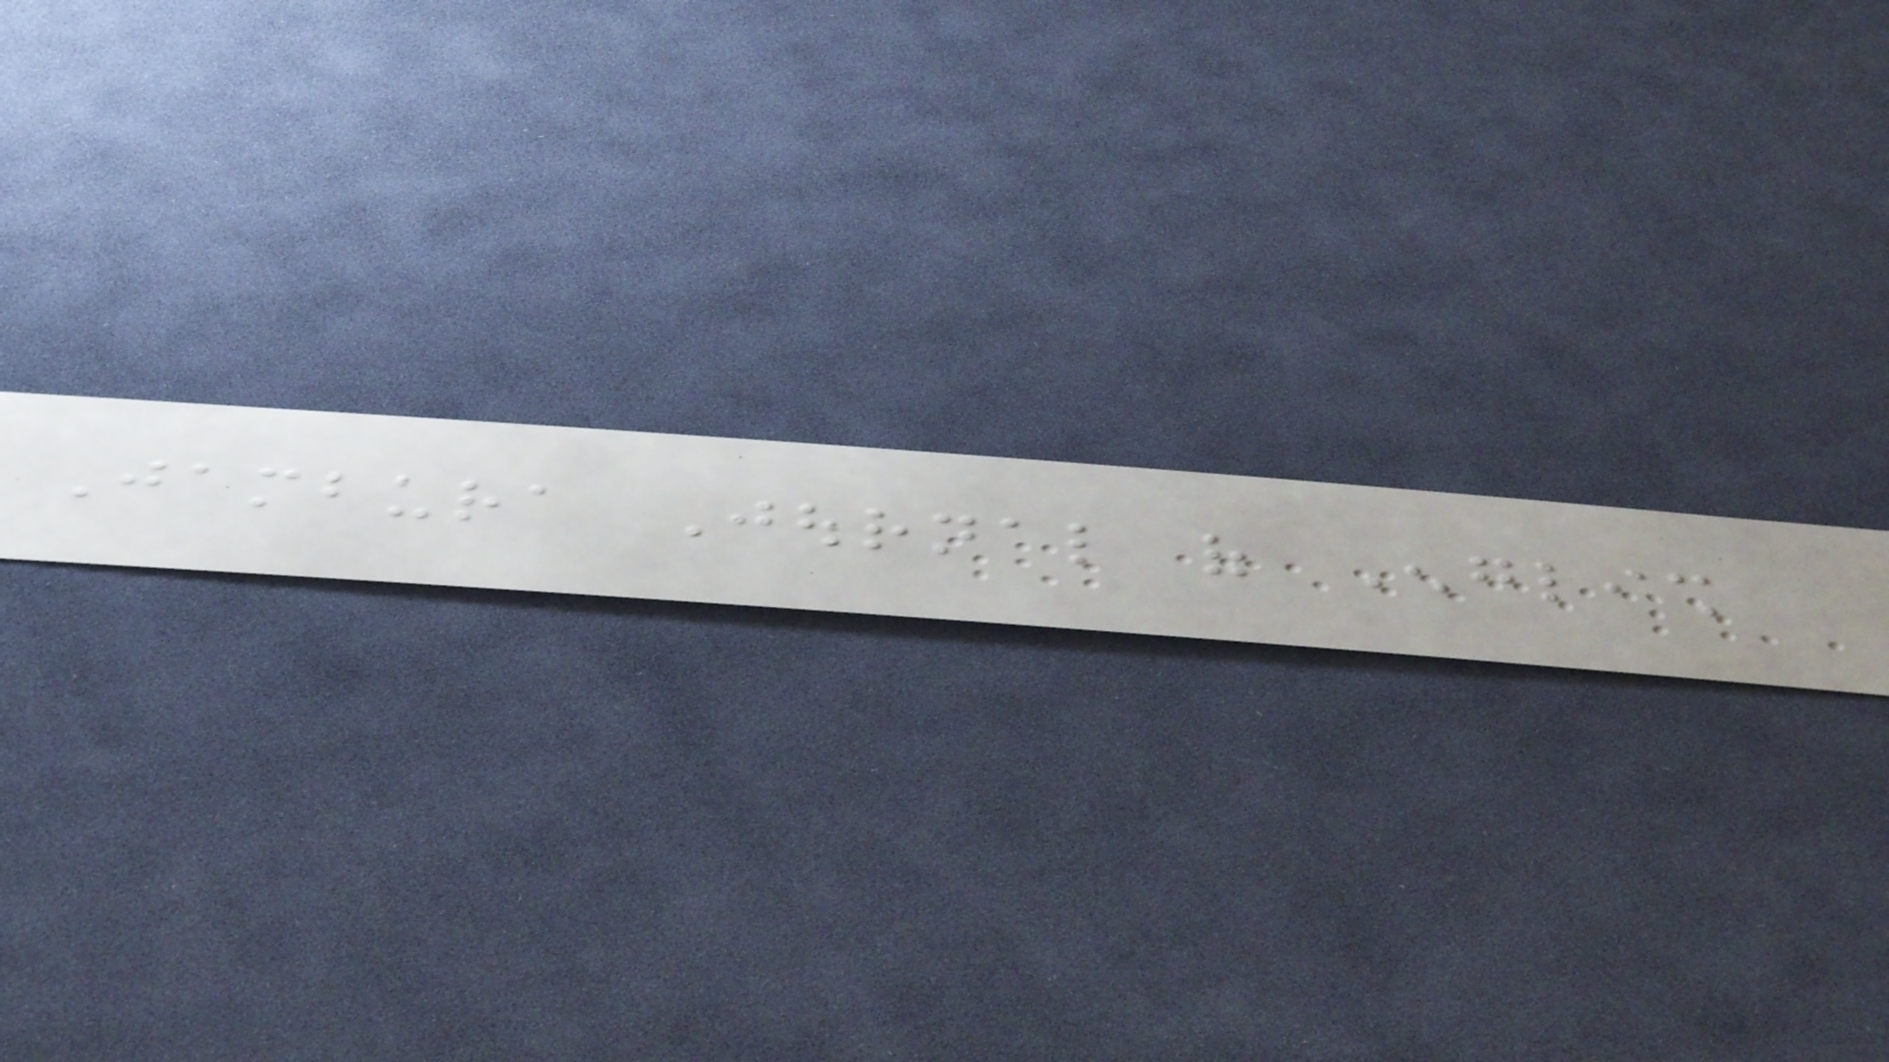Jambura Journal of English
